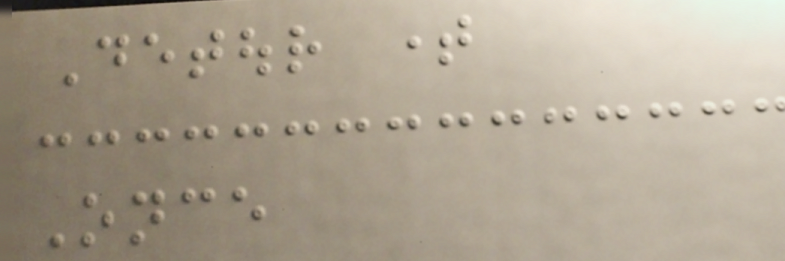Detour time
Once
